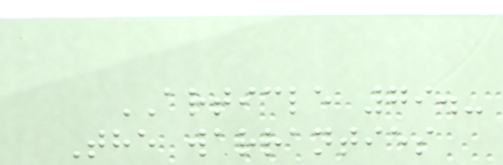ARTICLE 79.-
The warranties
